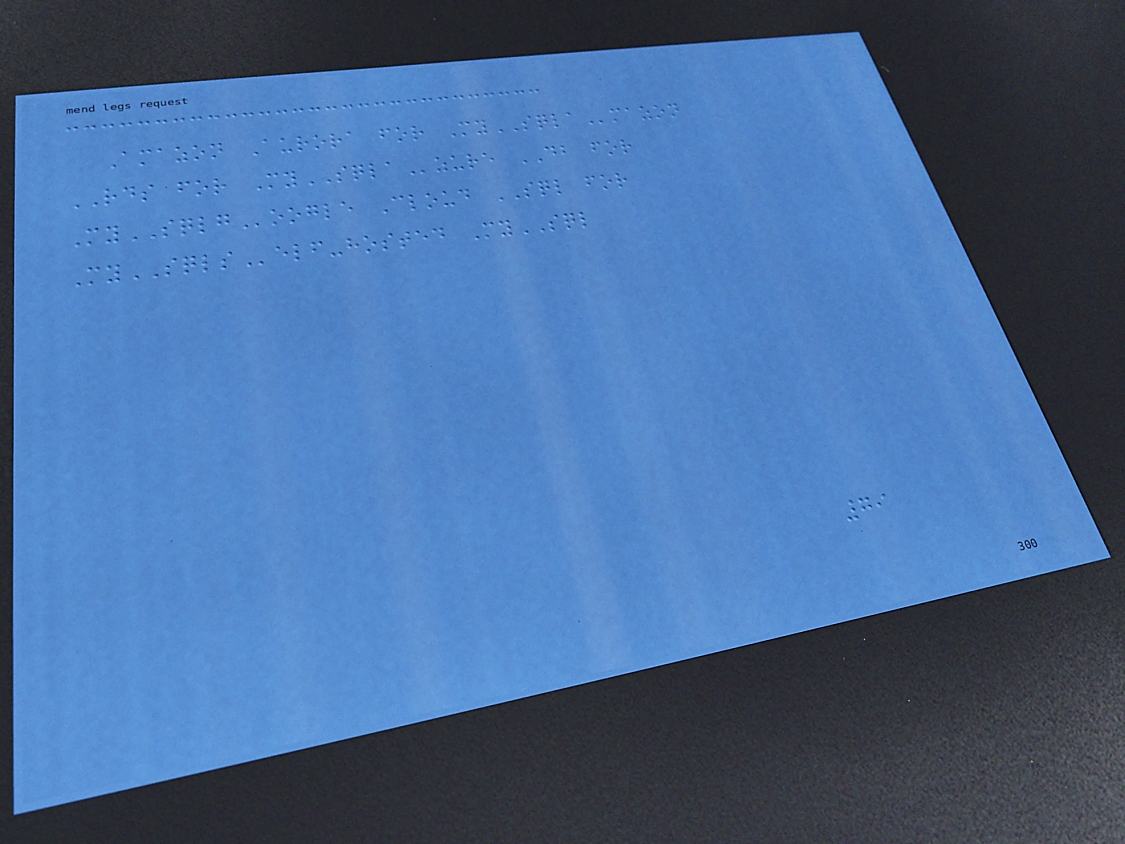Amazon Aurora for MySQLAmazon
RDS for MySQLAzure DB for
MySQLGoogle Cloud SQL for
MySQLSelf-hosted MySQL
79
